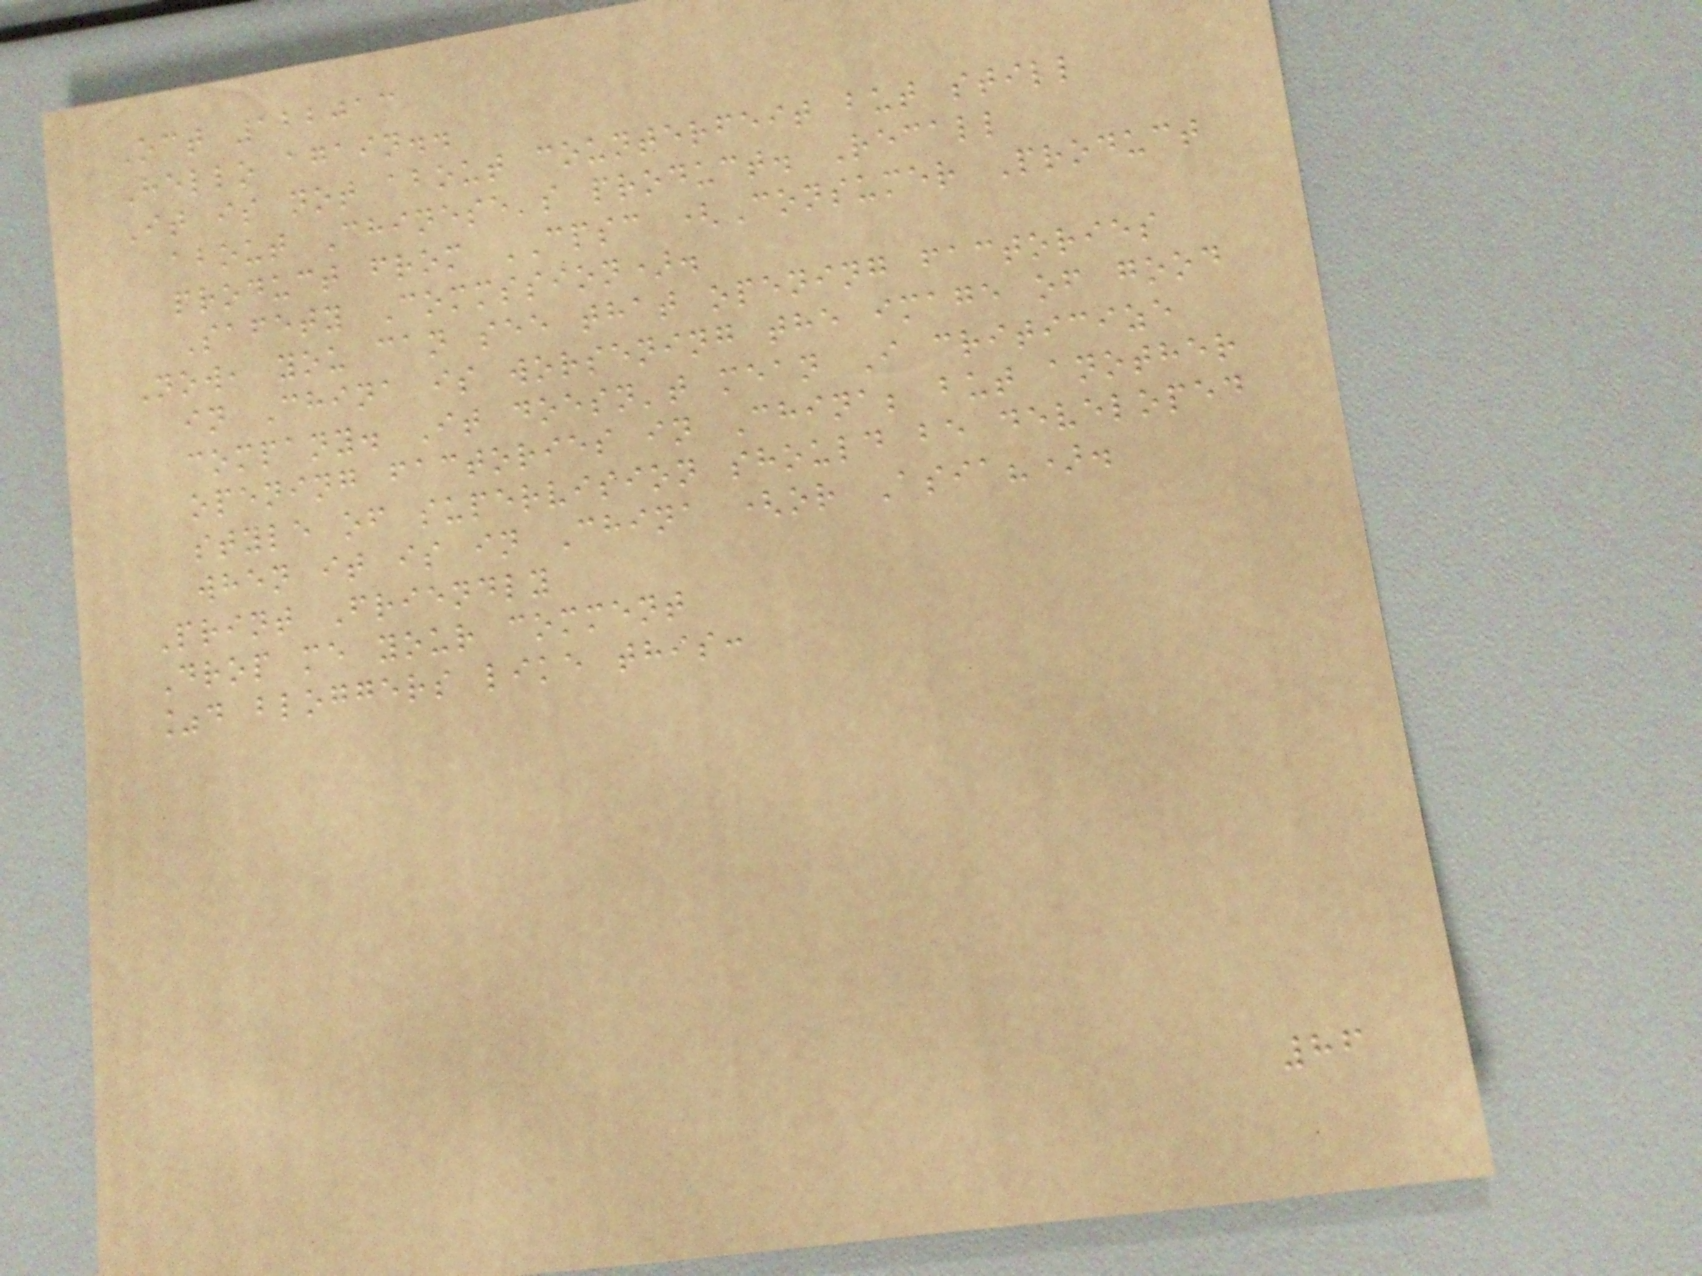Oct 122013
Hello again..
It is not about counterfeit but still
about Chinese's product. Recall
product from CPSC (Consumer Product
Safety Commssion).
Now, you can see that opening factories
in China is worsening the image of good
company. It doesn't mean I criticize
opening factories in China; but another
style of supervision should be developed
when it is in China (or Asia?).
Print Friendly
Drop me your comment
%d bloggers like this:
86
